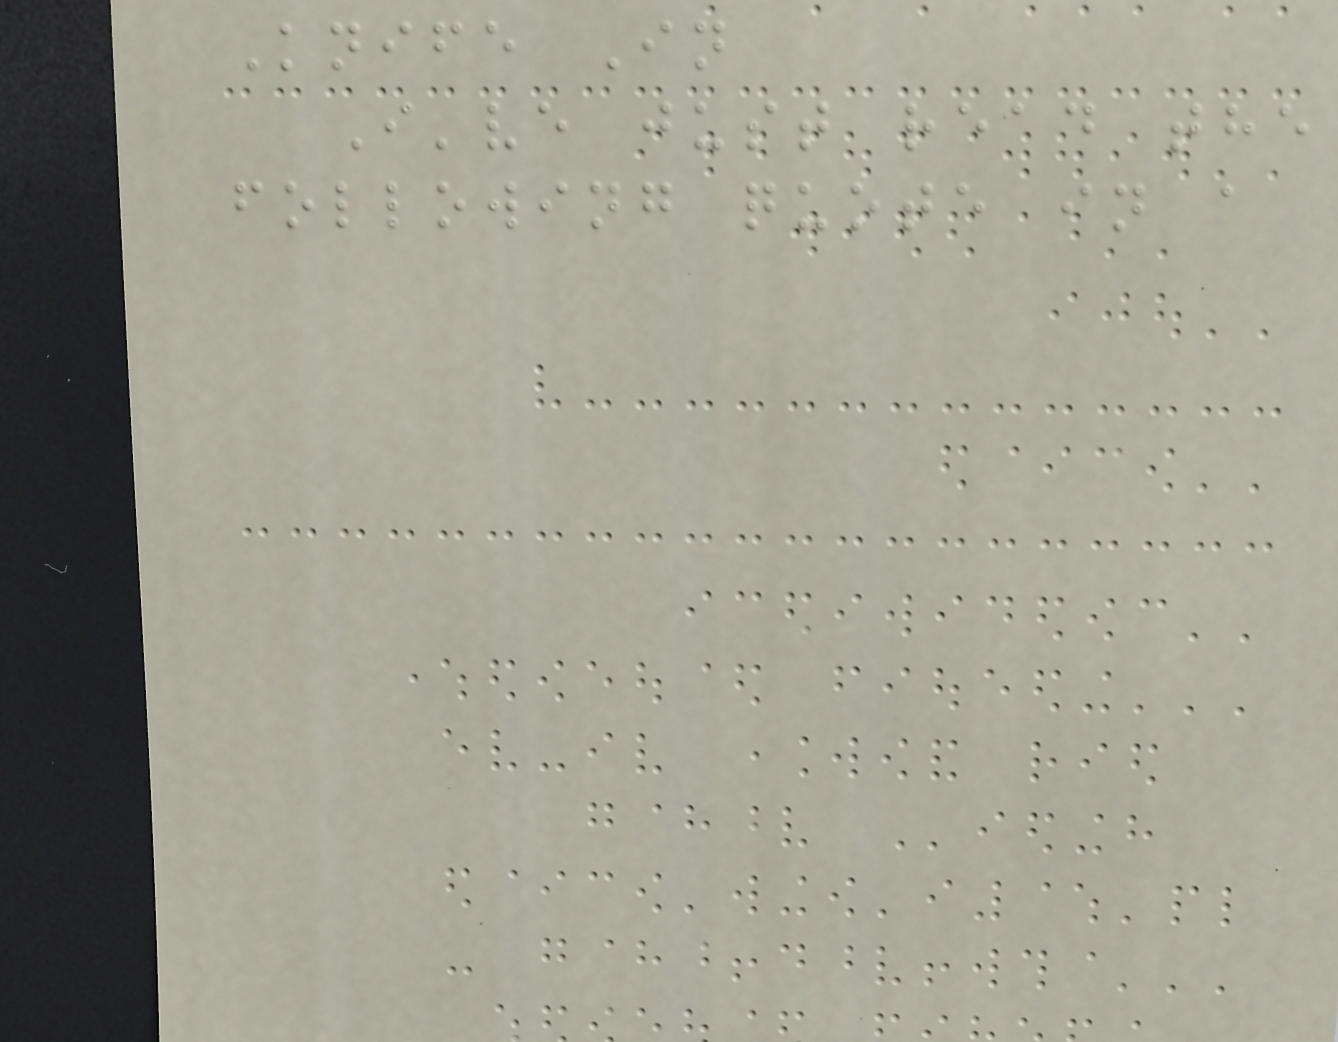Knife In
I've just read the
following quote in a
